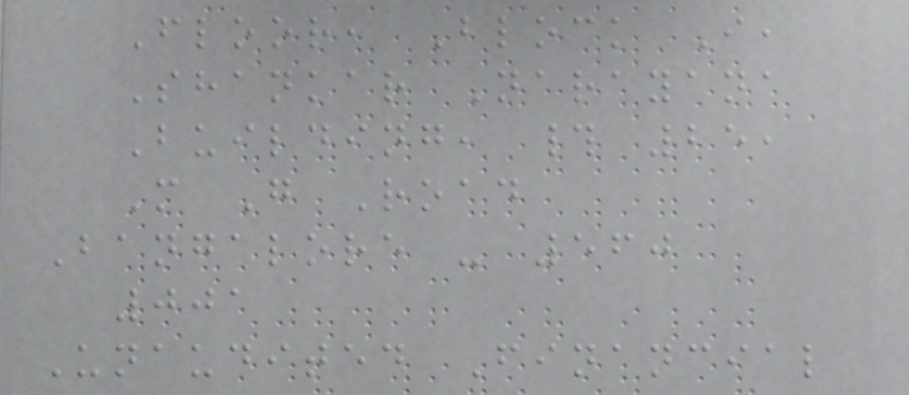Floor, Block I,
Shankar Narayana
Building, # 25,
M G Road
Bangalore - 560
001
Unaudited Financial
